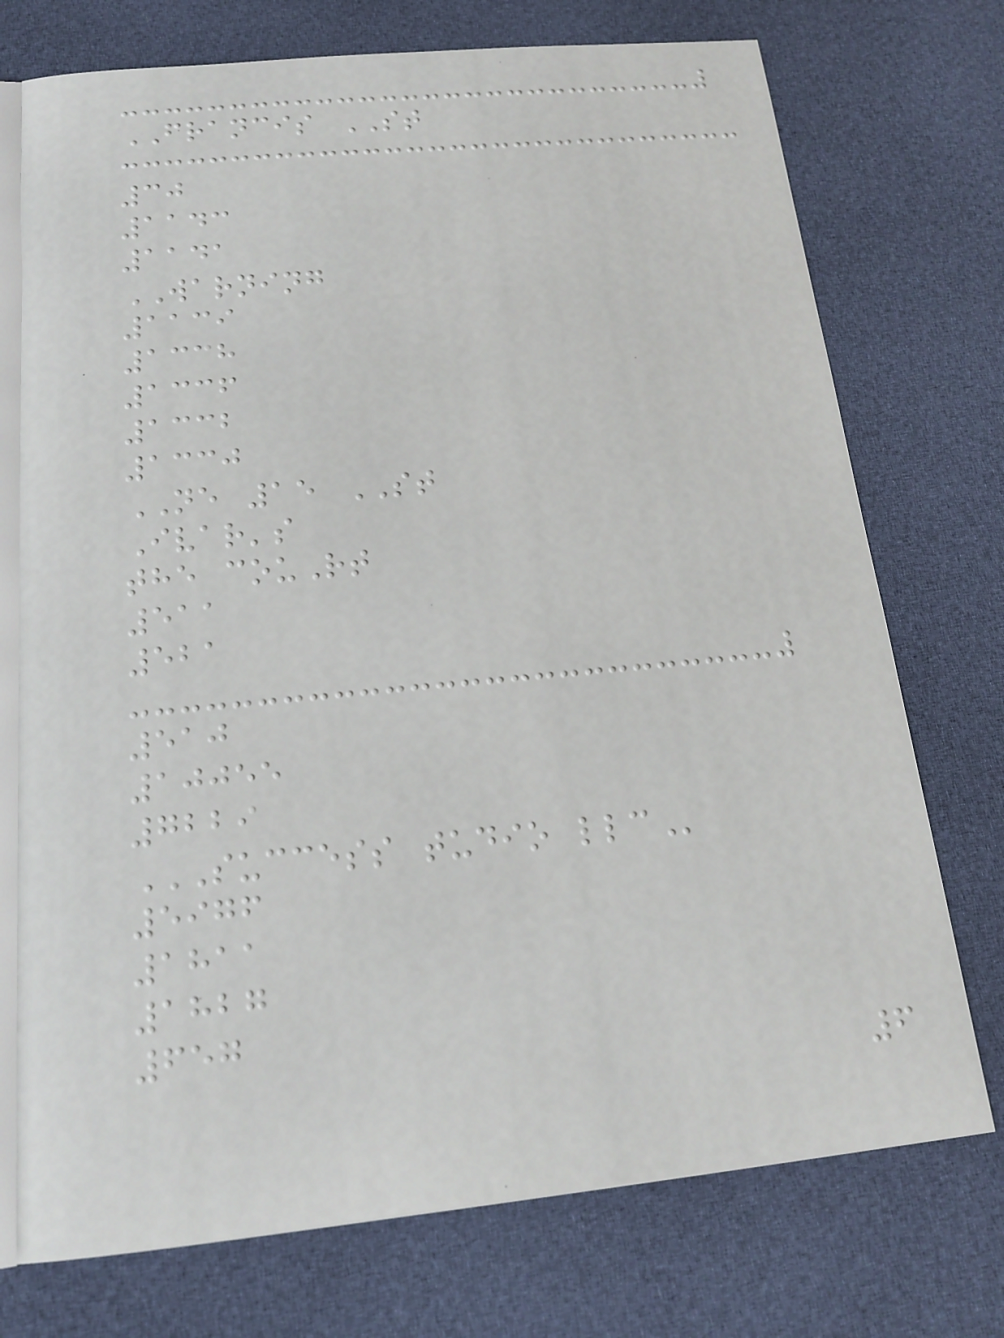FRANCIS ST
30
1143
1141
WARNING
1139
1338
1336
1332
1330
NE 15 ST
Ivar's
the couRt
511
521
510
10055
7229
SUCCESS TUDIO LLC
5976
1811
1827
657
6
